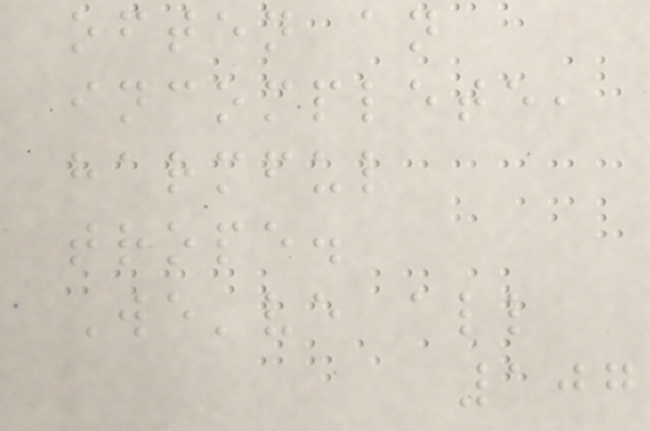often an
incomplete,
harmful
trope.
We've all
107
